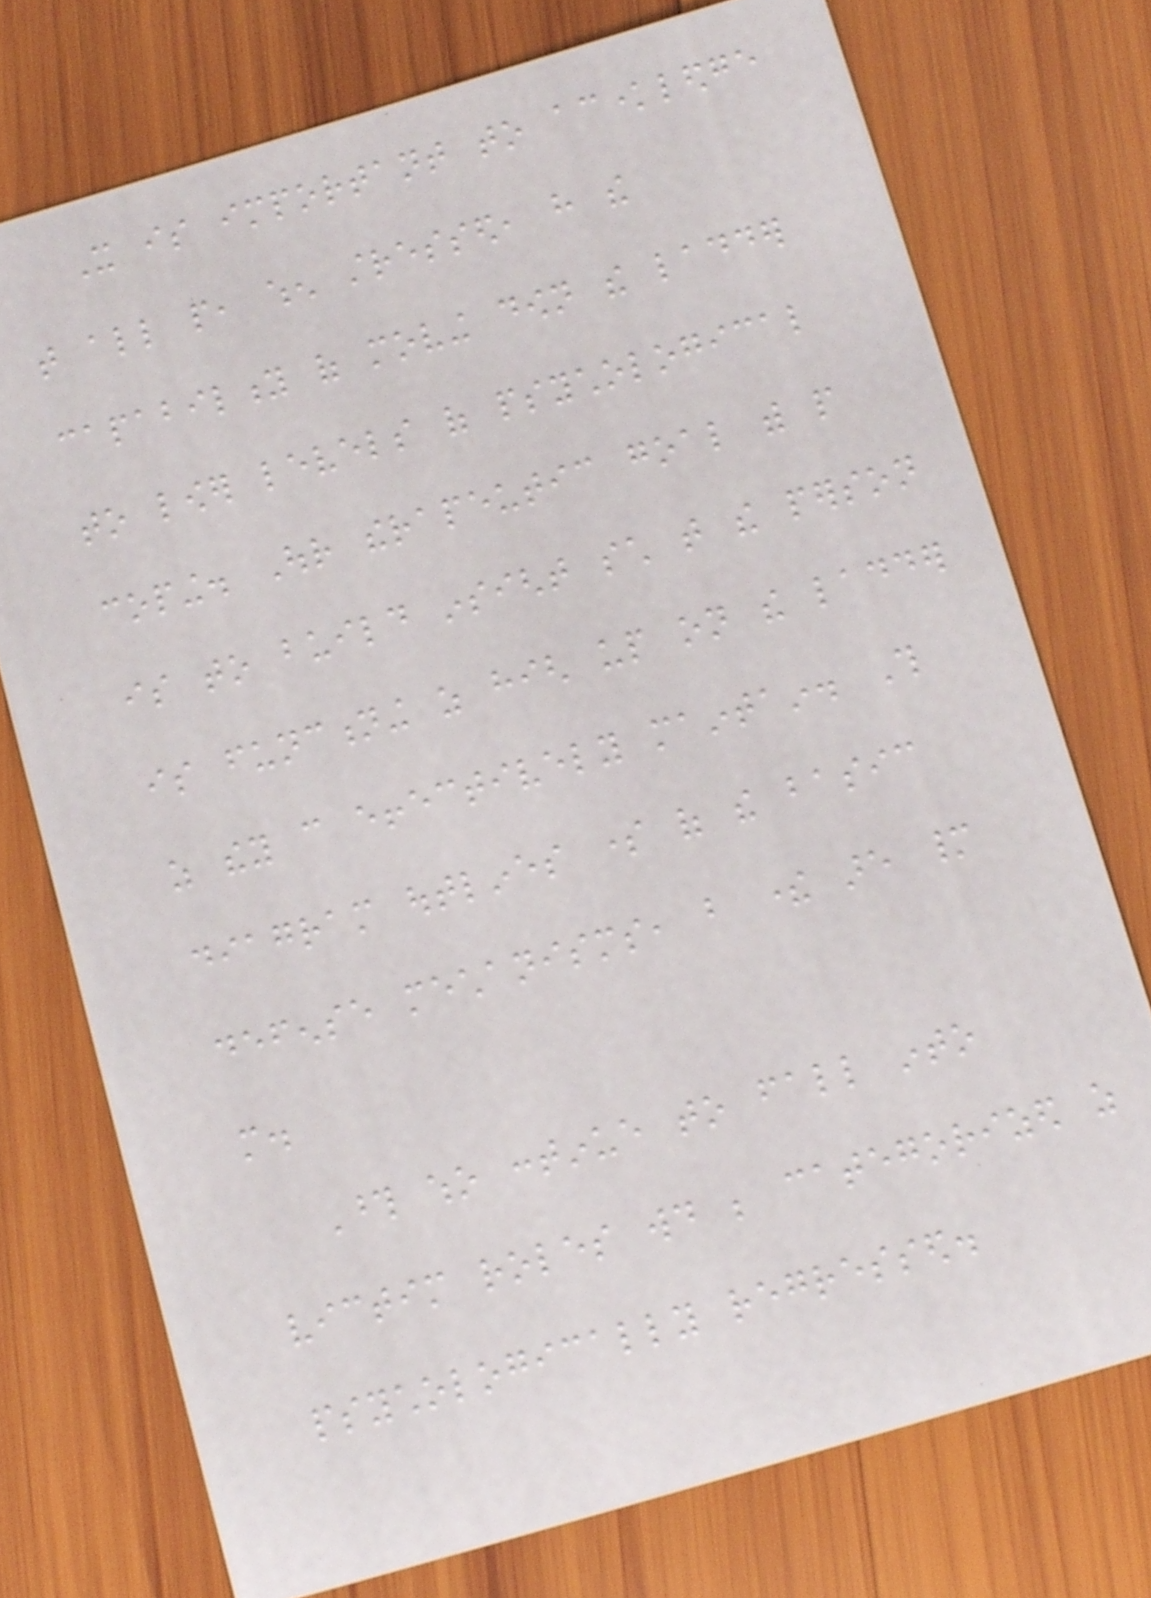It is important to acknowledge
that all people, when stressed, have the
capability of moving down the ladder
to lower levels of psychological
coping. Our therapeutic goal with people
is to build insight such that the person
is functioning as high up on the ladder
as they can effectively maintain. This
diagram outlines some of the basic
defense mechanisms, but there are many
more.
Those who continue to fall into
victim roles would be categorized as
psychologically regressed.
